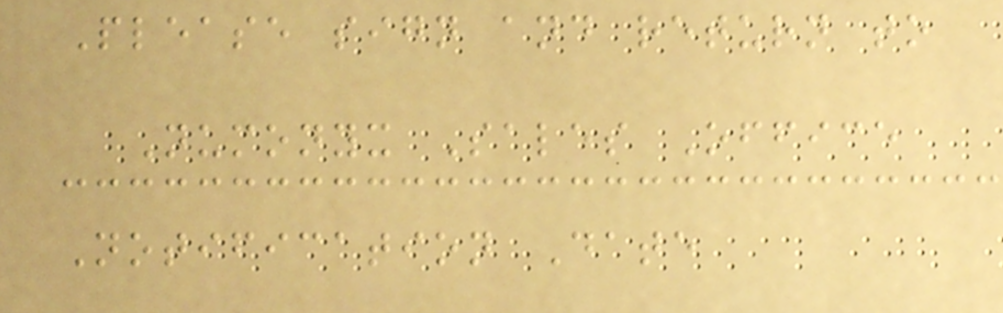Please sign and return to
Numonyx Sales Office
Notification Date
